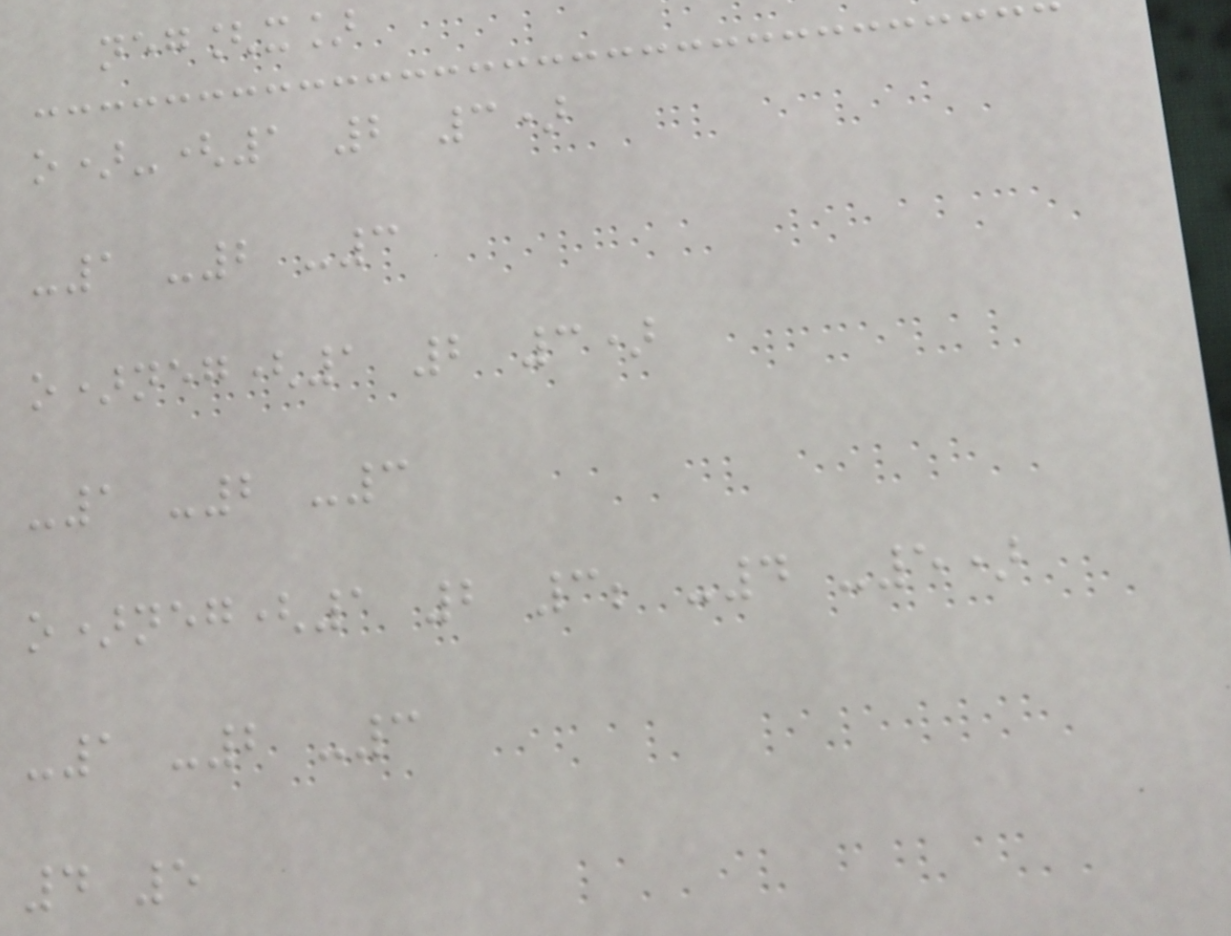neg[x]
o)-(1 2 3)
-1 -2 -3
o)neg(1 2 3)
-1 -2 -3
o)neg(1 2 3; -4 -5)
-1 -2 -3
4 5
